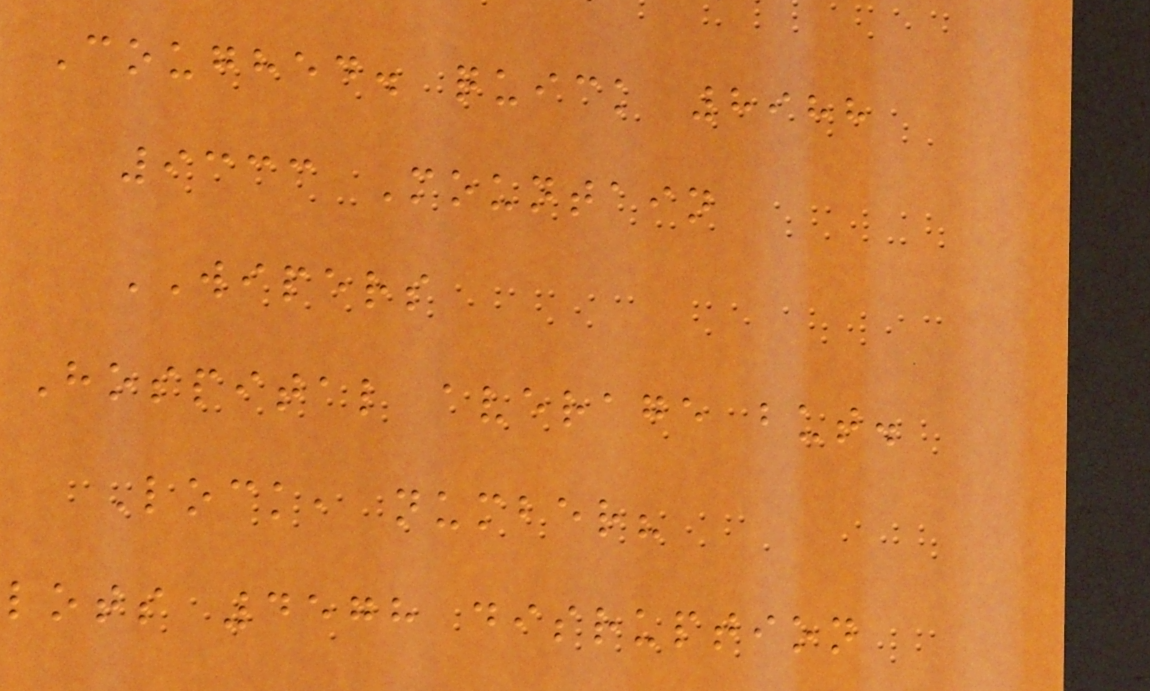Coughed. quick 8988
9333 Mountain
WIPERS
Hospital average but.
Lock, number?
lots 4578 disruption
